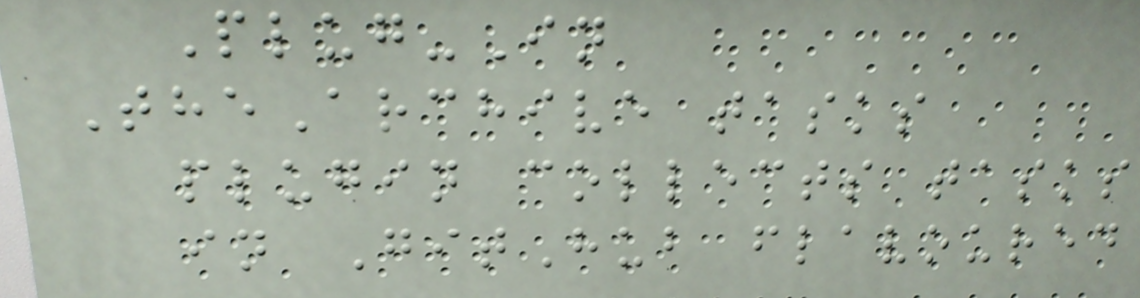Plug-In
TheArchive tasks
plugin collects tasks
in GitHub flavoured
